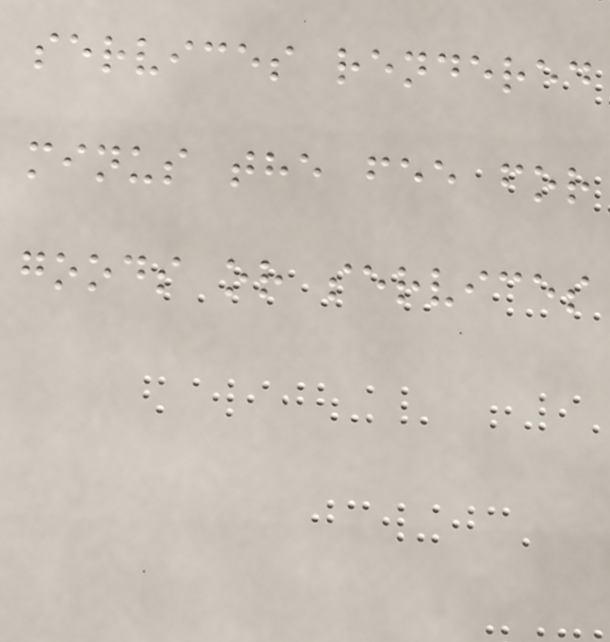services rendered
minus the fee for
goods or services
